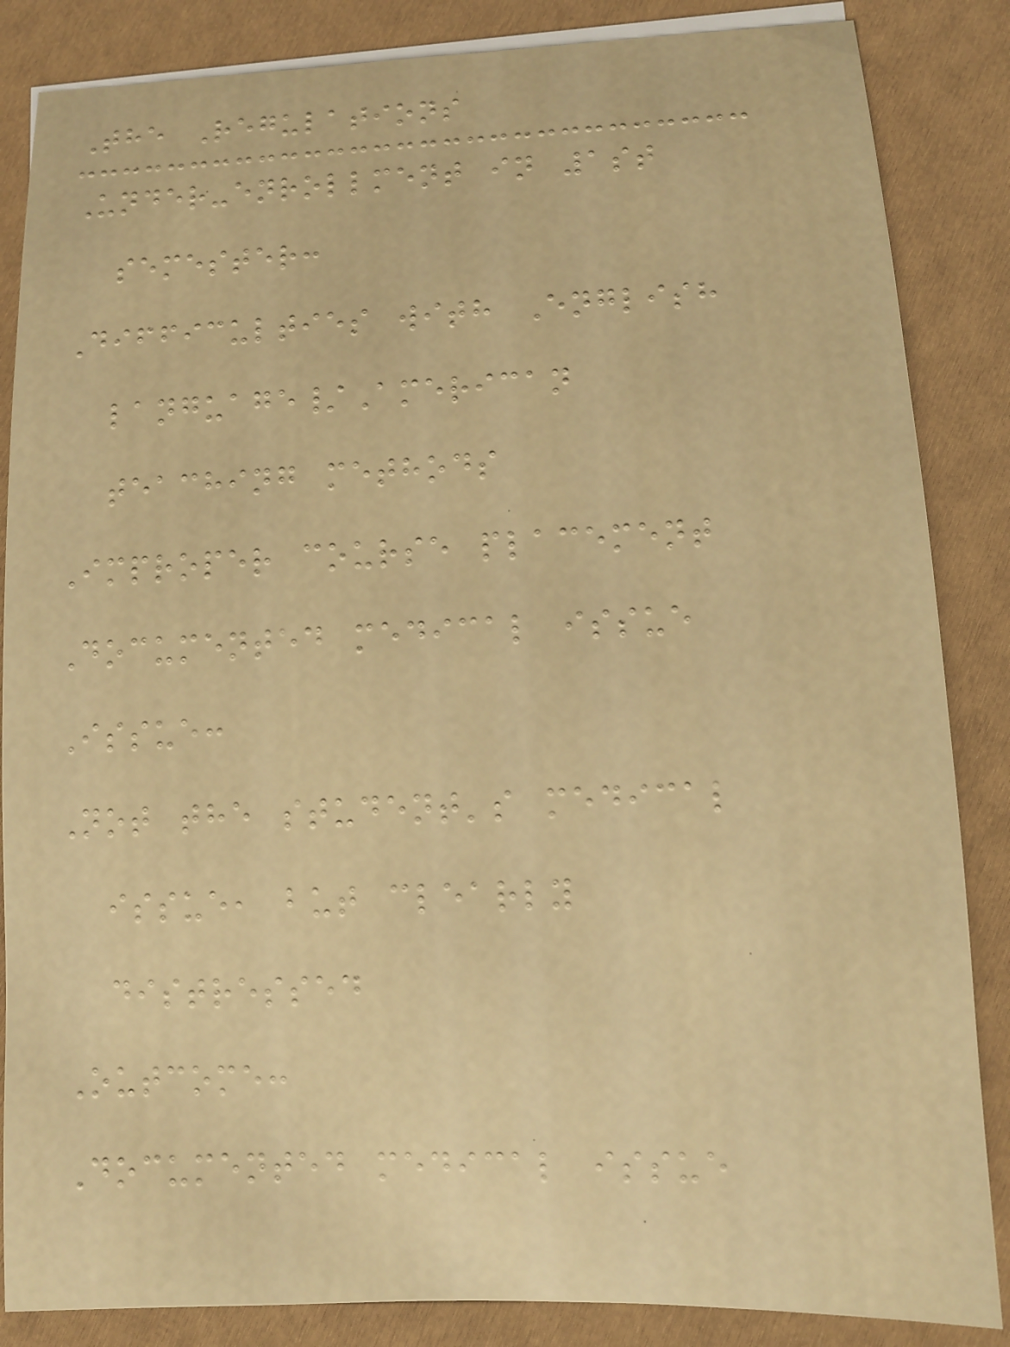The Regulations
Under-enrollment in 1st
semester:
Difficulties with English
language/American
teaching methods
Improper course placement
Documented medical issue
Issue:
Not the student's medical
issue, but clearly
distressed
Outcome:
Documented medical issue
